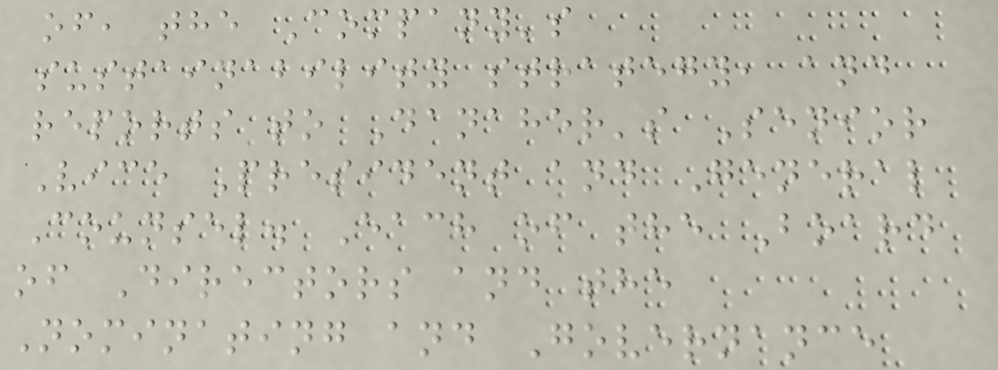of, the Company's
sustainability strategy, and
reports to Danaher's Senior
Vice President and General
Counsel. Each of the Board
of Directors and the
Nominating and Governance
